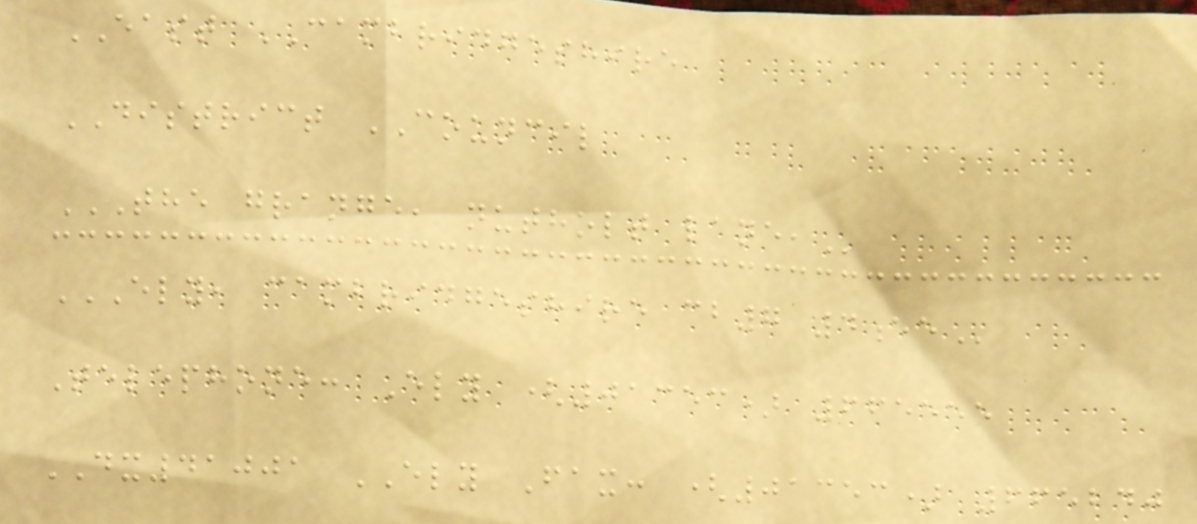EAST CAMBRIDGESHIRE
DISTRICT COUNCIL
THE GRANGE, NUTHOLT LANE,
ELY, CAMBRIDGESHIRE CB7 4EE
Telephone: Ely (01353) 665555
DX41001 ELY Fax: (01353) 665240
